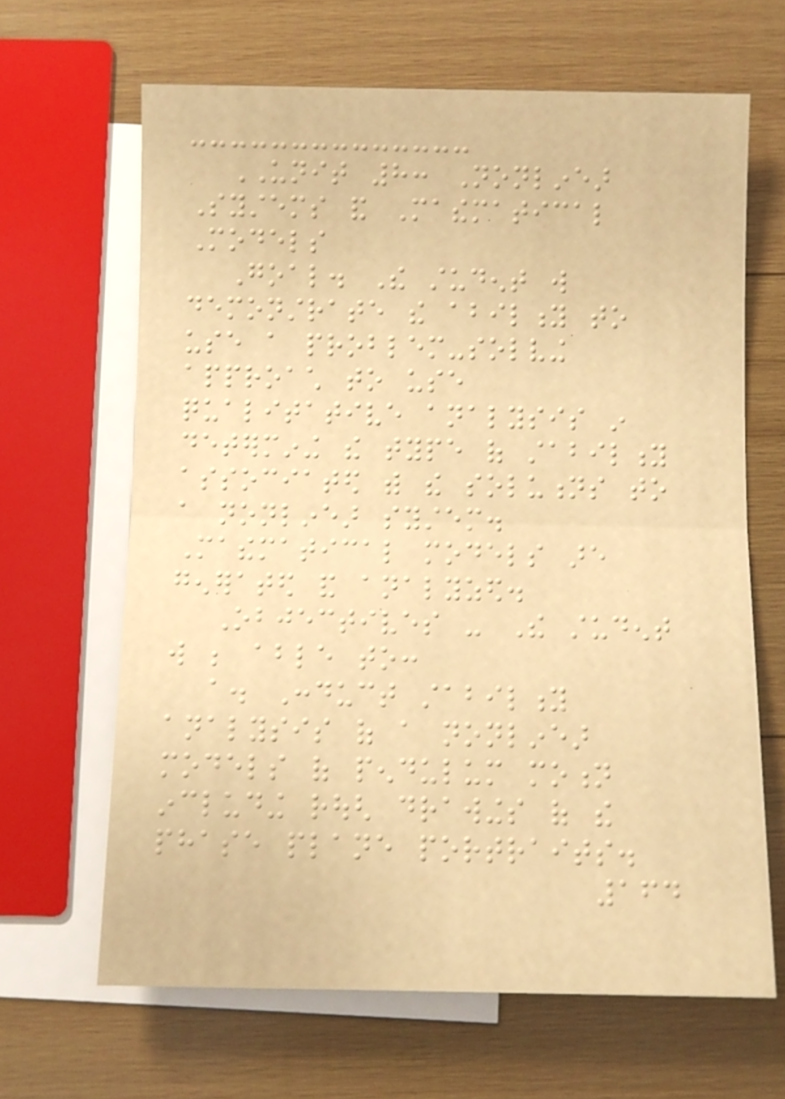UNIT 8: Nonlinear
Systems and Mathematical
Models
Goal. The student will
demonstrate the ability to
use a problem-solving
approach to use
qualitative analysis in
determining the type of stability
associated with the solutions to
a nonlinear system.
Mathematical models are
generated and analyzed.
Objectives - The student
will be able to:
a. Conduct stability
analysis of a nonlinear
models of pendulum motion
including rough drawings of the
phase plane portraits.
164
